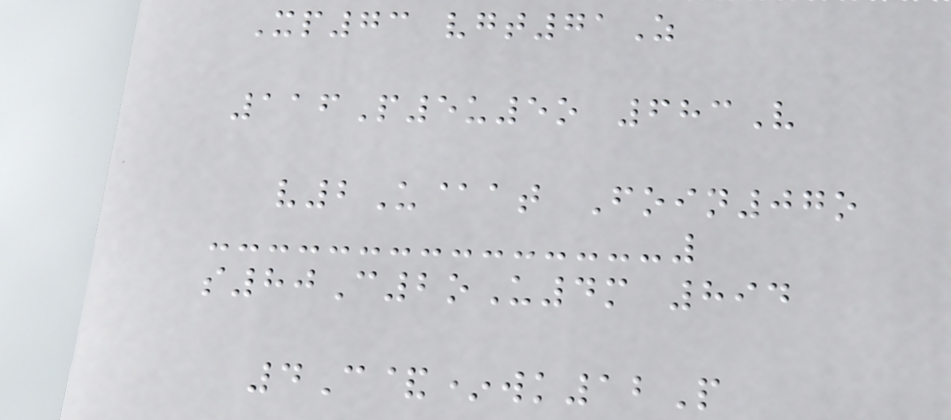Xp73 vgt71Z
116P5u5o 683V
v2U@at Foin07o
s80C2oU4m 894
4C&*wk12P
